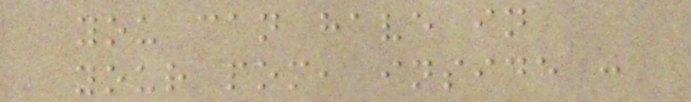you can have in
your pom, inside :
